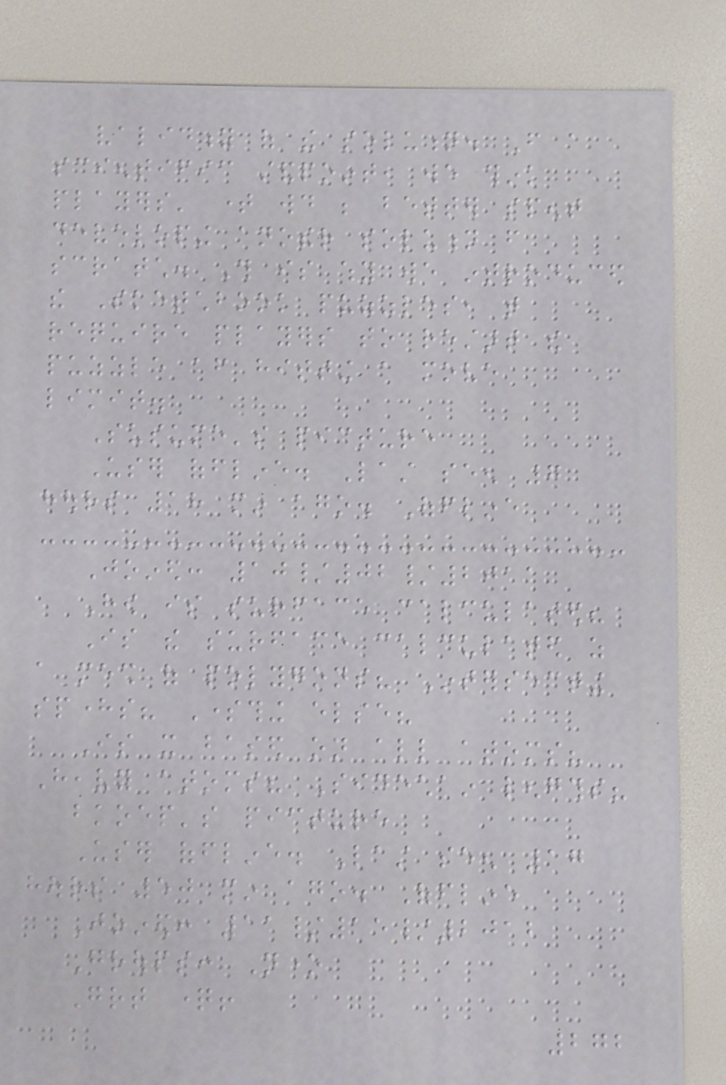validity of the solution. From a
scientific standpoint, we think
players' time would be better spent
developing another solution from
scratch. This is why we introduced
the Sketchbook puzzles, that
require players to restart the
puzzle after hitting a move
limit.
Susume's picture
User offline. Last seen 7
hours 18 min ago. Offline
Joined: 10/02/2011
How is surface calculated?
Is the surface calculated as
a mesh of polygons? Intersecting
spheres? Something else?
Is it based on all atoms?
Heavy atoms? Sidechain lengths?
bkoep's picture
User offline. Last seen 17
hours 50 min ago. Offline
Joined: 11/15/2012
Groups: None
Great question!
272
